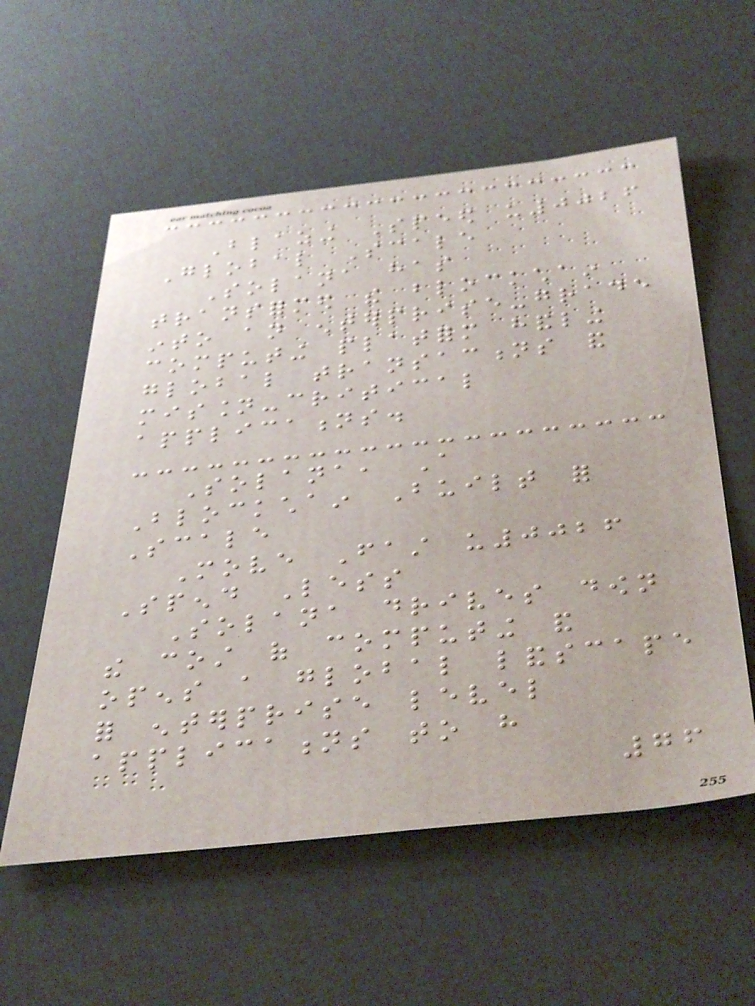Blazing Speed u0026
Global Scale
Solana has
transformed the blockchain
into an enterprise-grade
computing platform handling
global transactions and
mission-critical
applications.
Solana, A
Blockchain Built for
Scale
Move Fast u0026
Spend Less
Solana drives down
the cost of computing and
opens a global landscape
for enterprise level
applications to have
76
